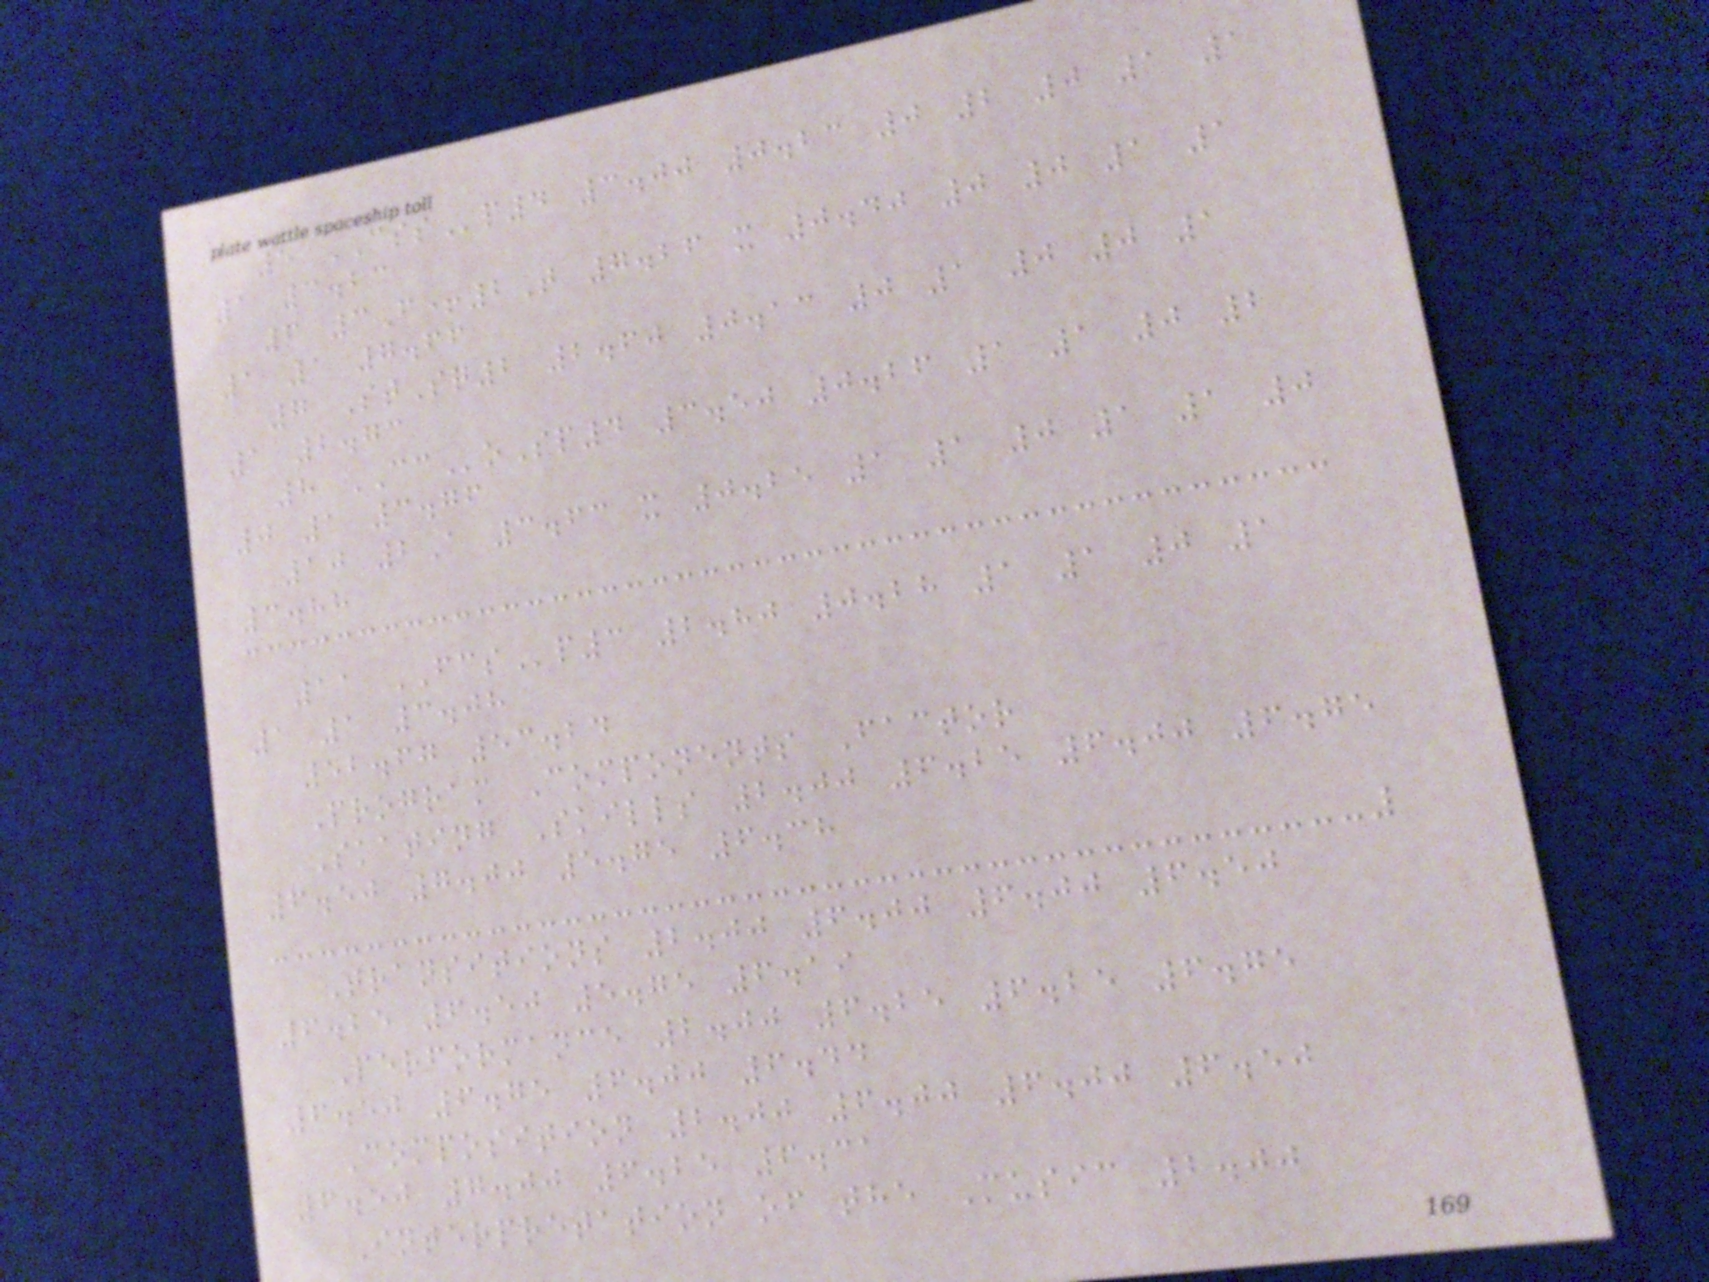5 CSSp4 3.00 0.23 0 2 0 1 1
1 3.23
6 3F+2T 7.26 x 0.40 0 0 1 1
1 1 7.66
7 StSq2 2.60 0.13 0 1 0 0 1
1 2.73
8 CCoSp4 3.50 0.26 1 1 0 2
0 1 3.76
10 2A 3.63 x 0.25 1 1 0 1 1 0
3.88
11 FCSp3 2.80 0.28 1 1 0 1
1 1 3.08
52.67 53.24
Program Components Factor
Skating Skills 2.00 6.25 6.00 6.75
6.50 7.00 5.75 6.38
Transitions 2.00 6.00 6.00 6.50
6.25 6.50 5.75 6.19
Performance 2.00 6.25 6.25 6.75
6.50 6.75 6.00 6.44
Composition 2.00 6.00 6.00 6.50
6.50 7.00 6.25 6.31
Interpretation of the Music 2.00
